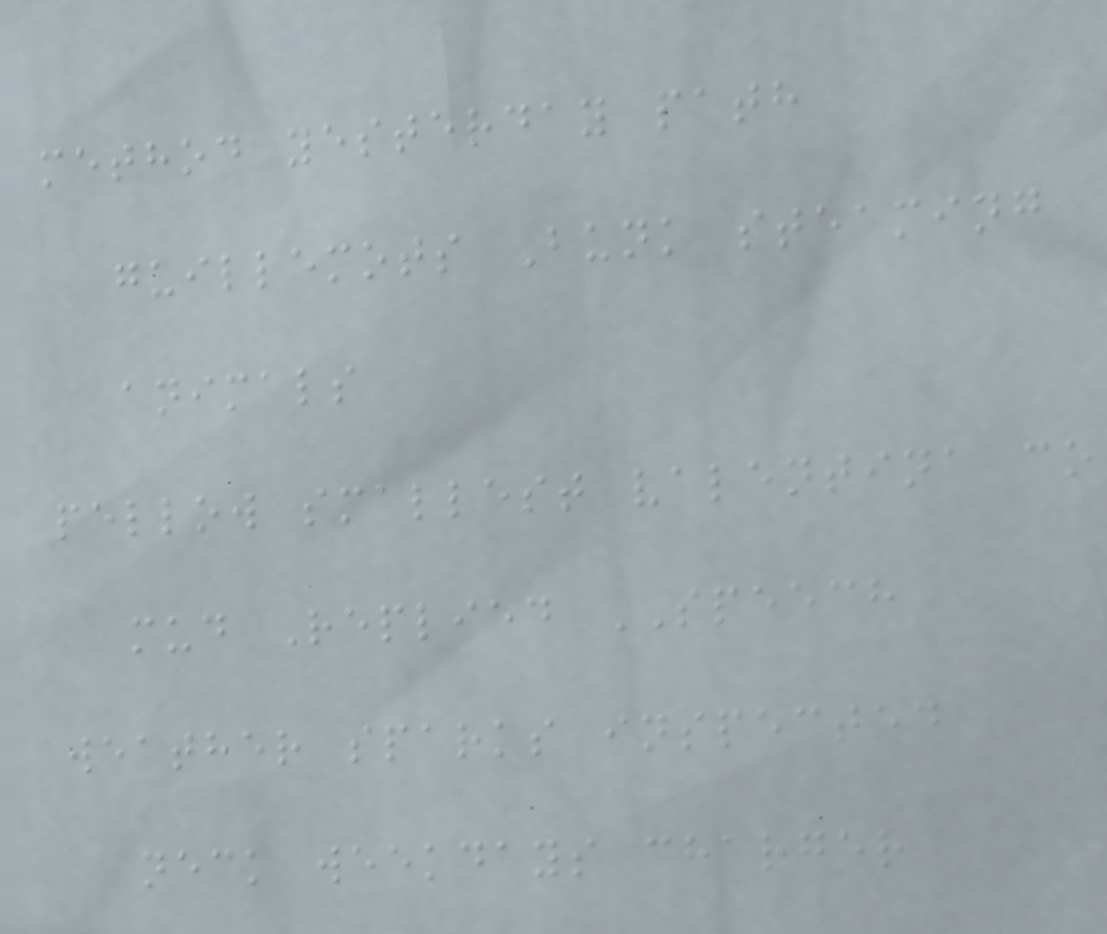method yesterday path
guillemots Bunk steaming
animals
pellow smallest valentina co
mud Replied SPEECH
weather sparks inspected
neck weekdays charger
